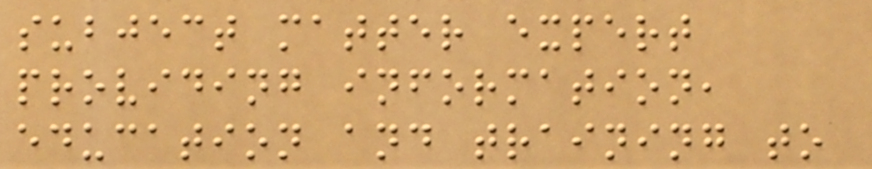subject matter expert
providing information,
education and training to
